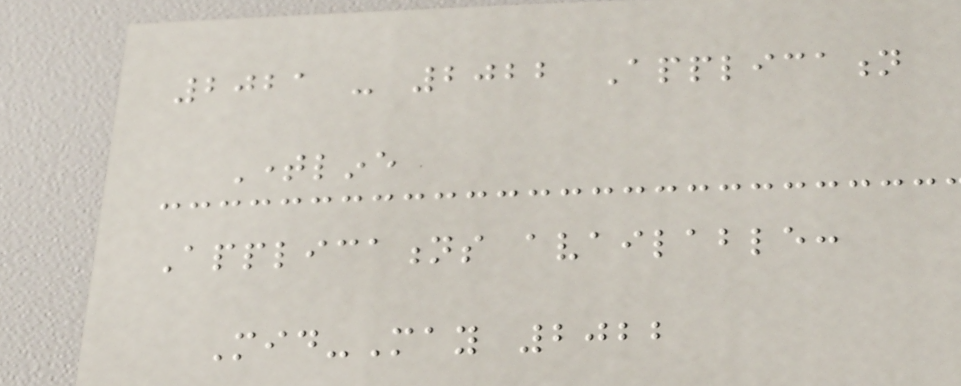2021 - 2022 Application
Timeline
Applications available:
Mid-May 2022
